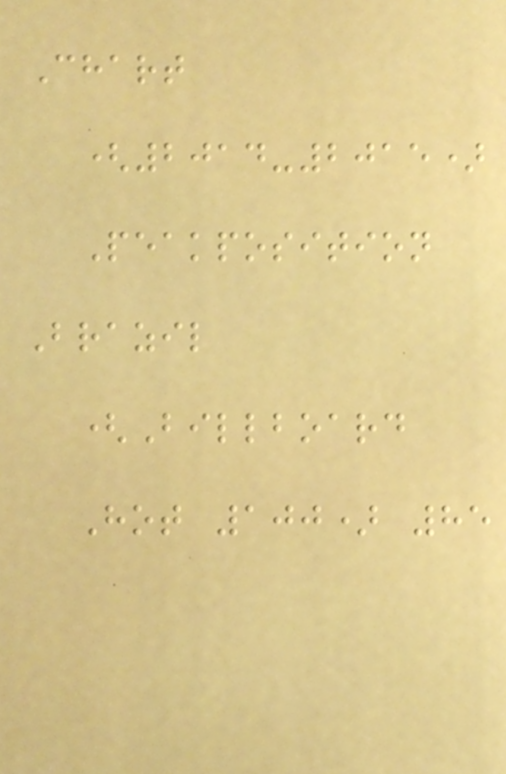Chart
(2014-2015)
Peakposition
Brazil
(Billboard
Hot 100) 85
